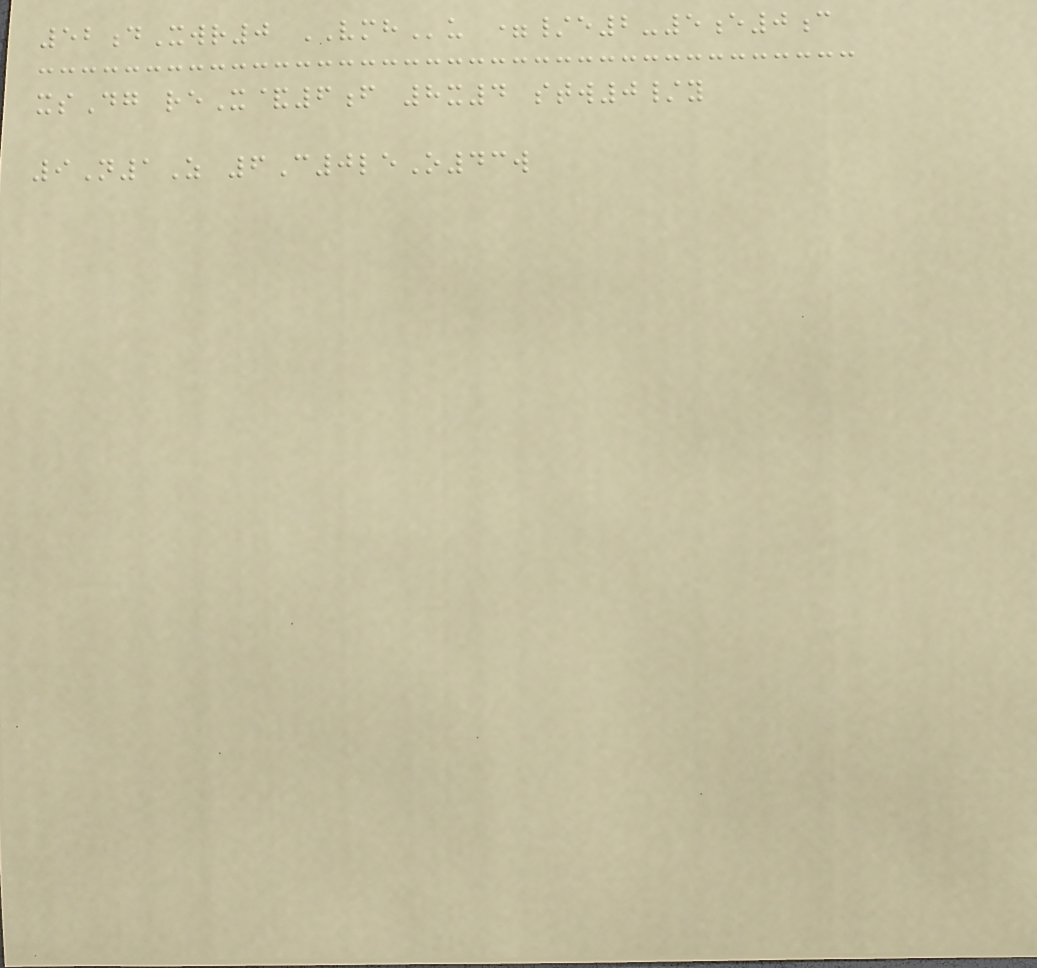52dXwr0 VMHu =/e2-5e0c
xsDg reX&6f 8x4 stw0/y
9N1Z 6C0leO43w
